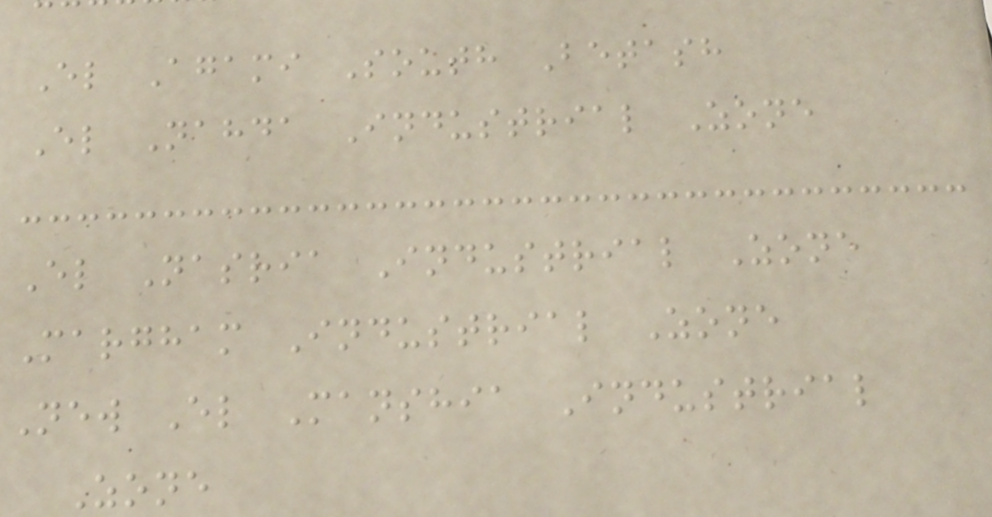El Agami South Betash
El Nahda Industrial Zone
El Nasria Industrial Zone
Margham Industrial Zone
New El Manshia Industrial
Zone
